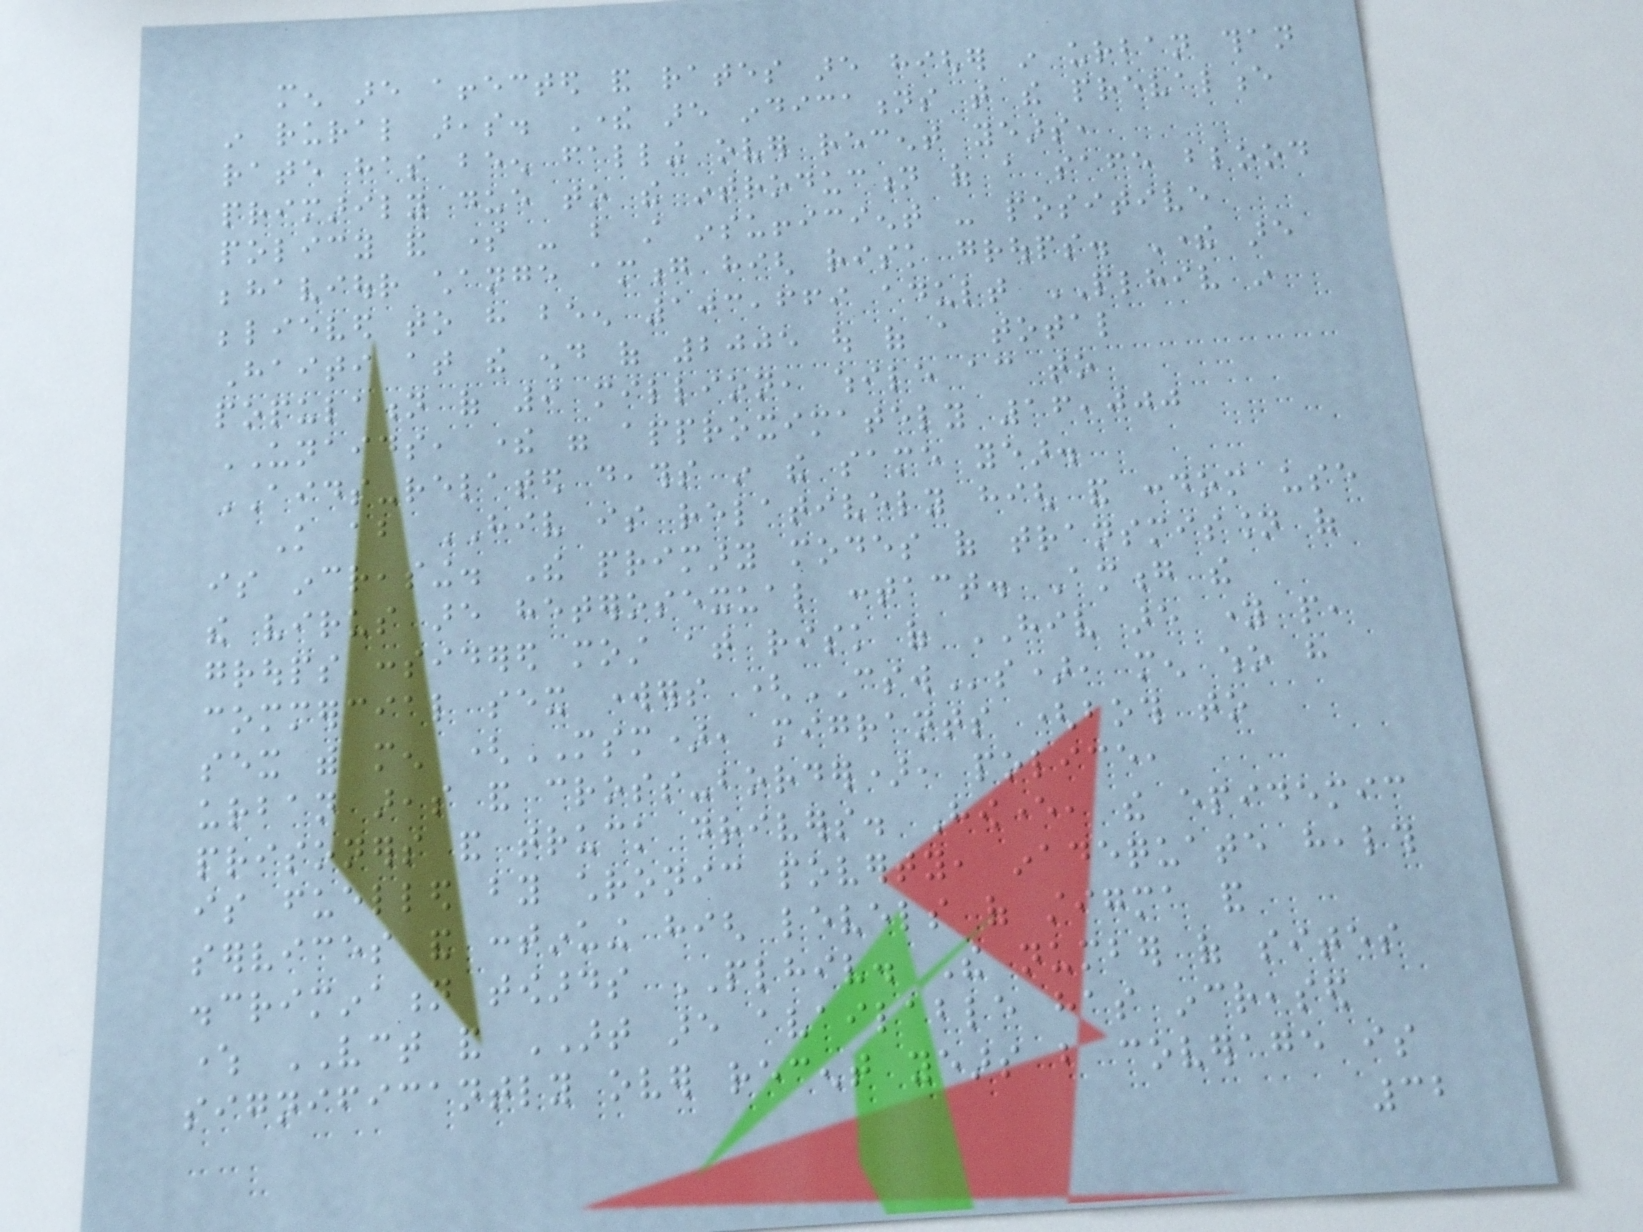men are affected and rates are higher in urban than
in rural areas. There are indications that the prevalence
rate has been falling over recent years,
primarily due to the introduction of a safe blood
policy and some - but still insufficient - positive
behaviour change among high risk groups. There are
believed to have been 103,669 adult PLHIV in
Haiti at the end of 2005 out of a total
population of 9 million, while according to
UNAIDS, there were approximately 16,000
AIDS-related deaths in the same year.
Knowledge about HIV is relatively high and condom use
is increasing. The primary modes of transmission of
the virus are heterosexual contact. Among the
groups considered most at risk of HIV are young people,
commercial sex workers (CSWs), men who have
sex with men (MSM), migrants (both to
urban areas and cross-border), police,
prisoners and truck drivers. However, the epidemic
is fuelled by chronic poverty, inadequate health
services and continuing high levels of stigma and
discrimination towards PLHIV. The number of sites
where VCT and ART are available has increased
significantly over recent years but coverage is
32
